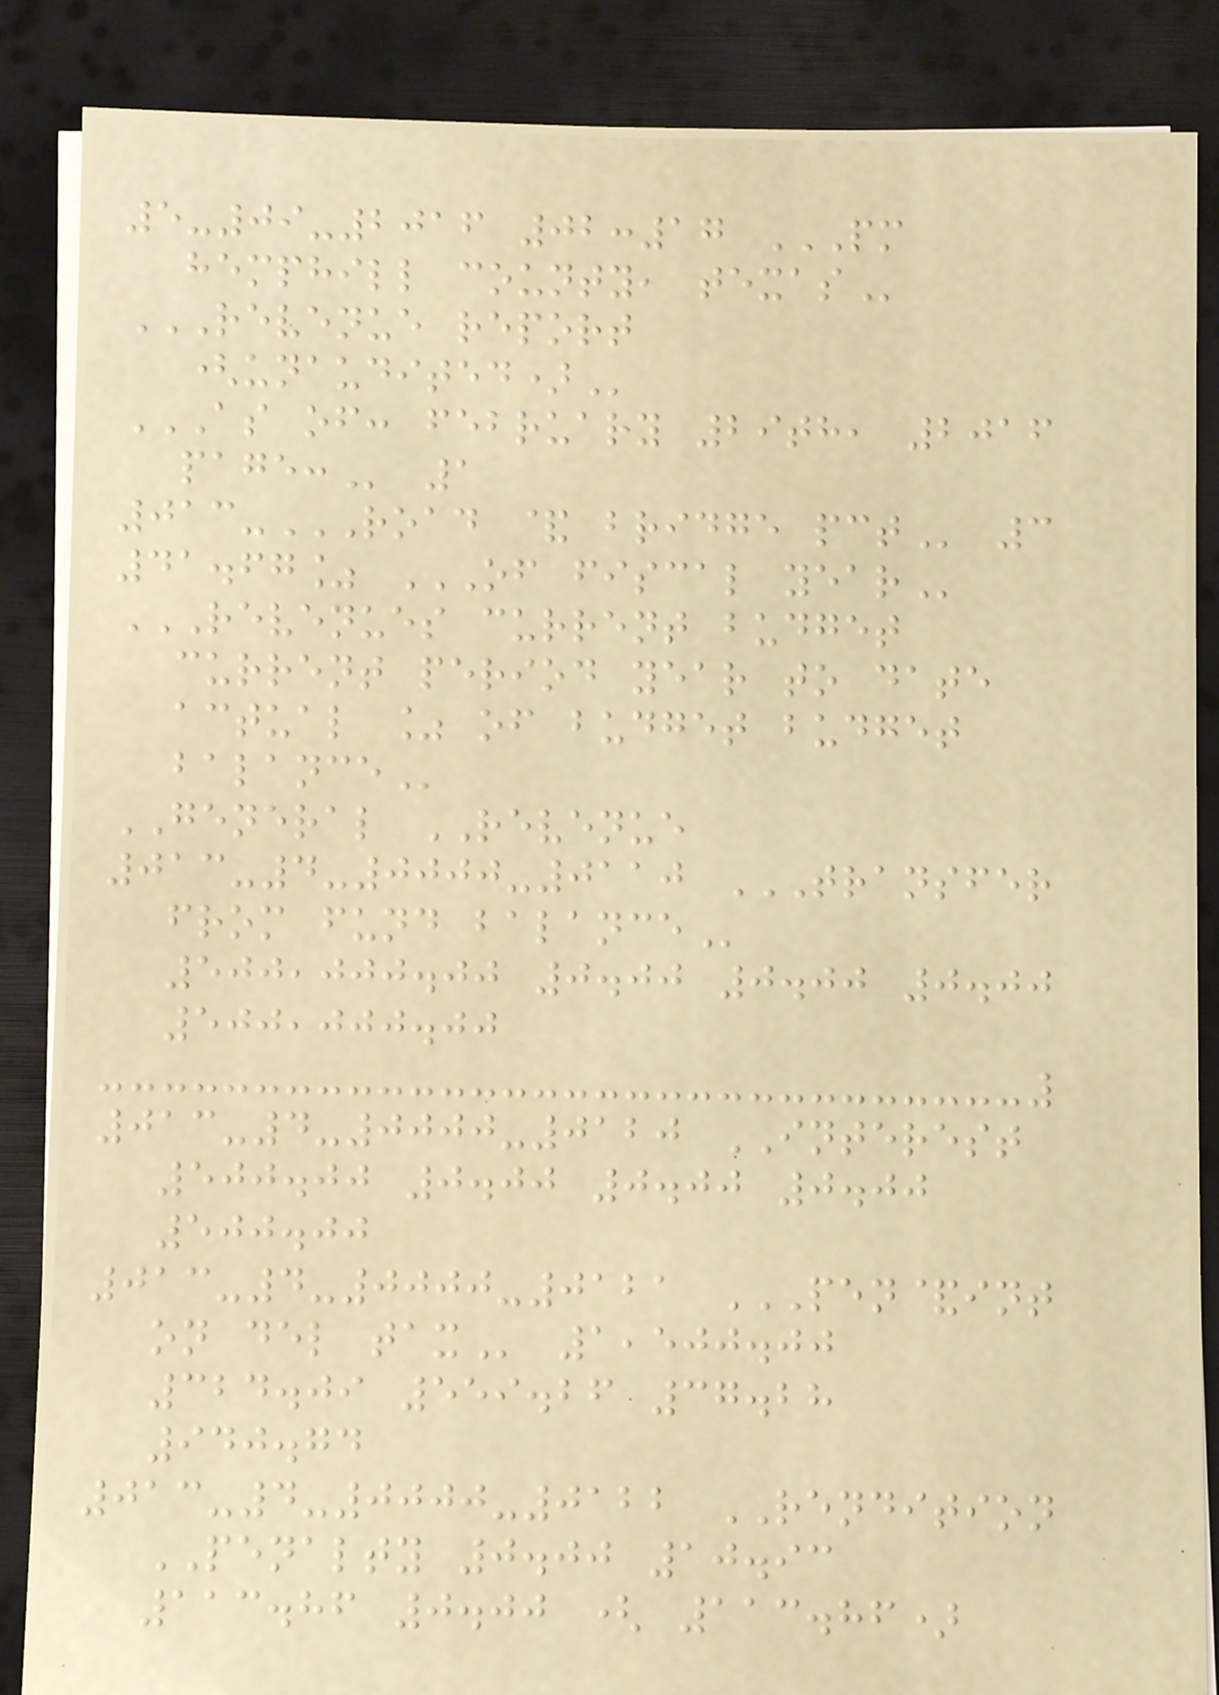5-09-2016 02:17 PM
HEMPHILL COUNTY, TEXAS
REVENUE REPORT
(UNAUDITED)
AS OF: FEBRUARY 29TH, 2016
PAGE: 1
013-ROAD & BRIDGE PCT 3
41.67% OF FISCAL YEAR
REVENUES CURRENT BUDGET
CURRENT PERIOD YEAR TO DATE
ACTUAL % OF BUDGET BUDGET
BALANCE
GENERAL REVENUE
013-4-0000-0110 TRANSFER
FROM FUND BALANCE
500,000.00 0.00 0.00 0.00
500,000.00
013-4-0000-0120 INTEREST
500.00 0.00 0.00 0.00
500.00
013-4-0000-0121 PEN&INT
ON DEL TAX 1,500.00
324.09 559.26 37.28
940.74
013-4-0000-0122 RENDITION
PENALTY 0.00 10.93
113.86 0.00 ( 113.86)
